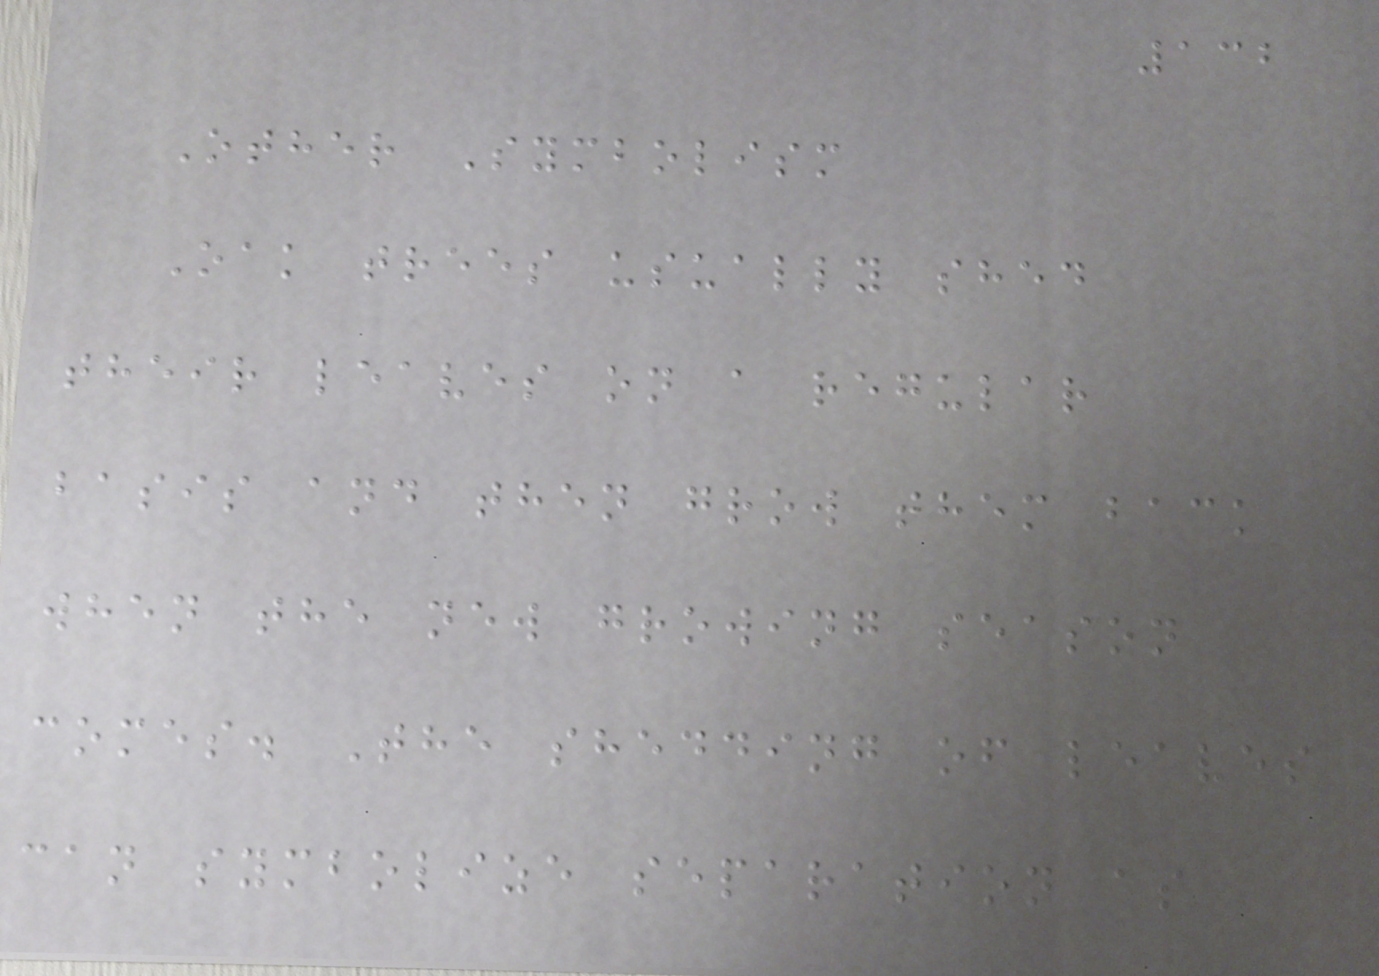132
Other Symbolism
Oak trees usually shed
their leaves on a regular
basis and then grow them back
when the new growing season
comes. The shedding of leaves
can symbolize separation as
